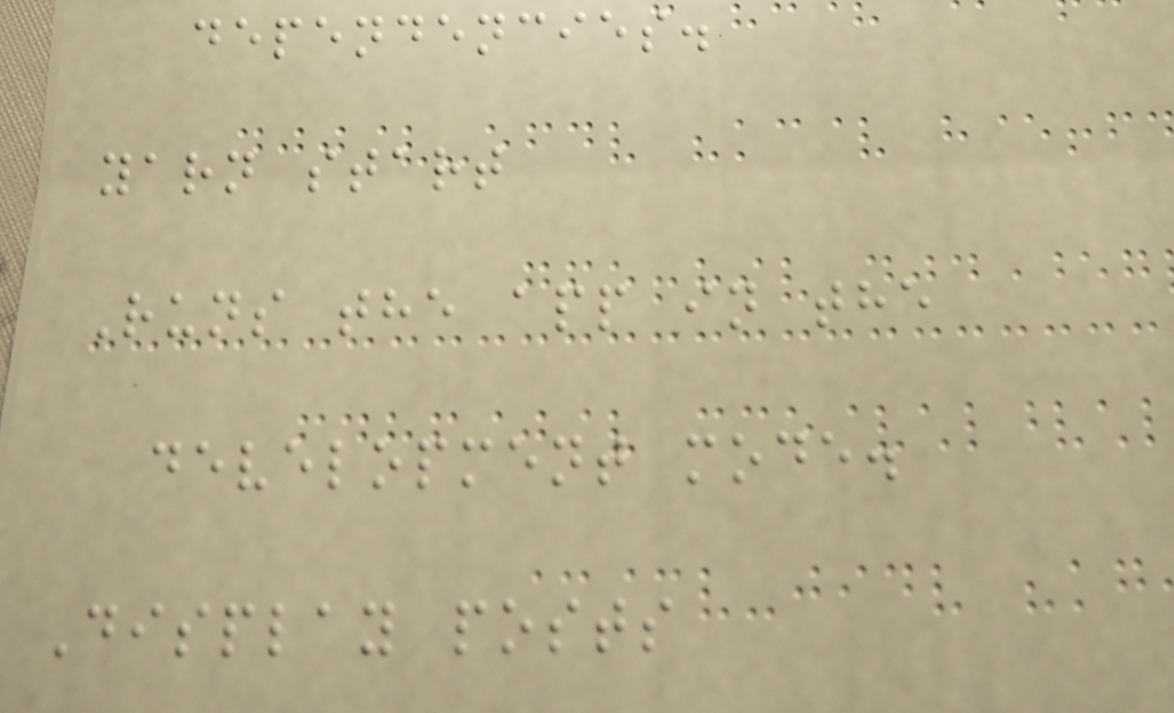dependencies.
yarn start
Runs the app in the
development mode.
Display posts
